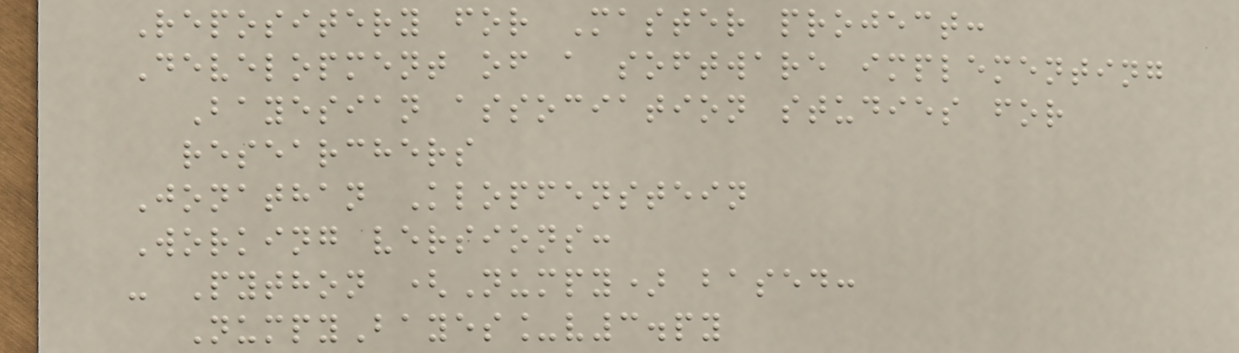Repositery for Master project:
Development of a software implementing
Bayesian association studies for
researchers
Jonathan Klopfenstein
Working versions:
- Python (Numpy) based:
NumpyBayes_v3.py
